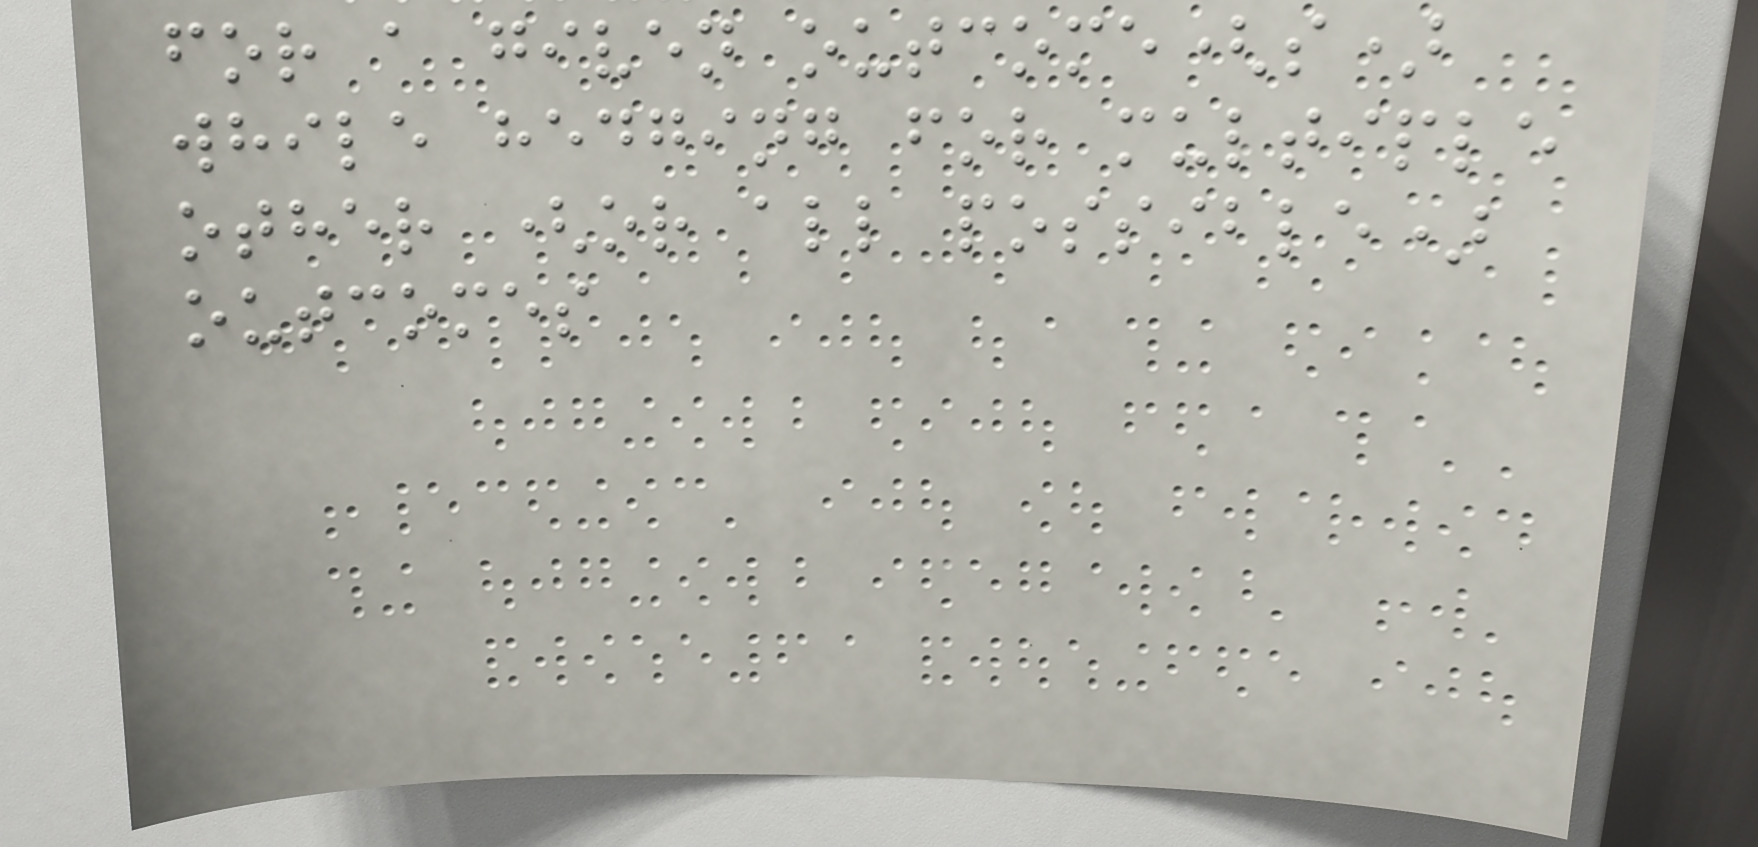for a given outcome(s)
while hedging for multiple
other (or all possible)
outcomes
